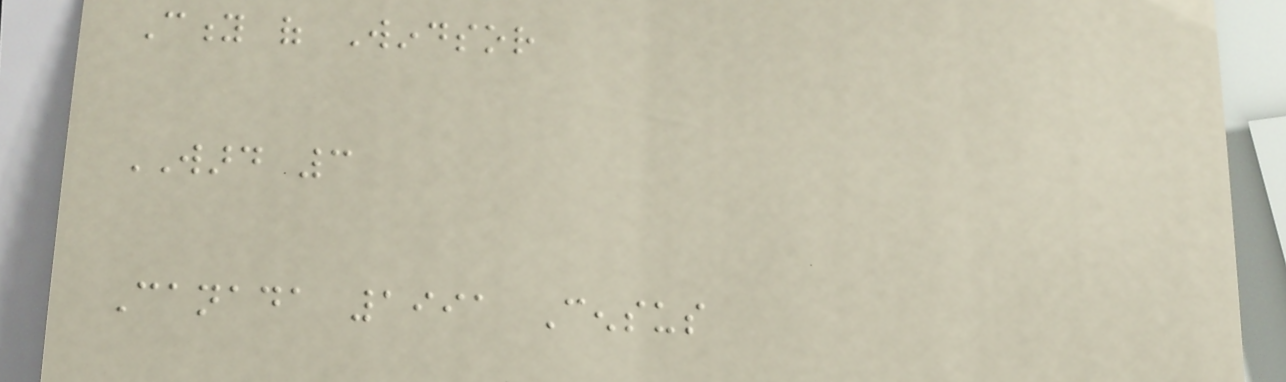City of Windsor
WARD 3
Canada 1991 Census
